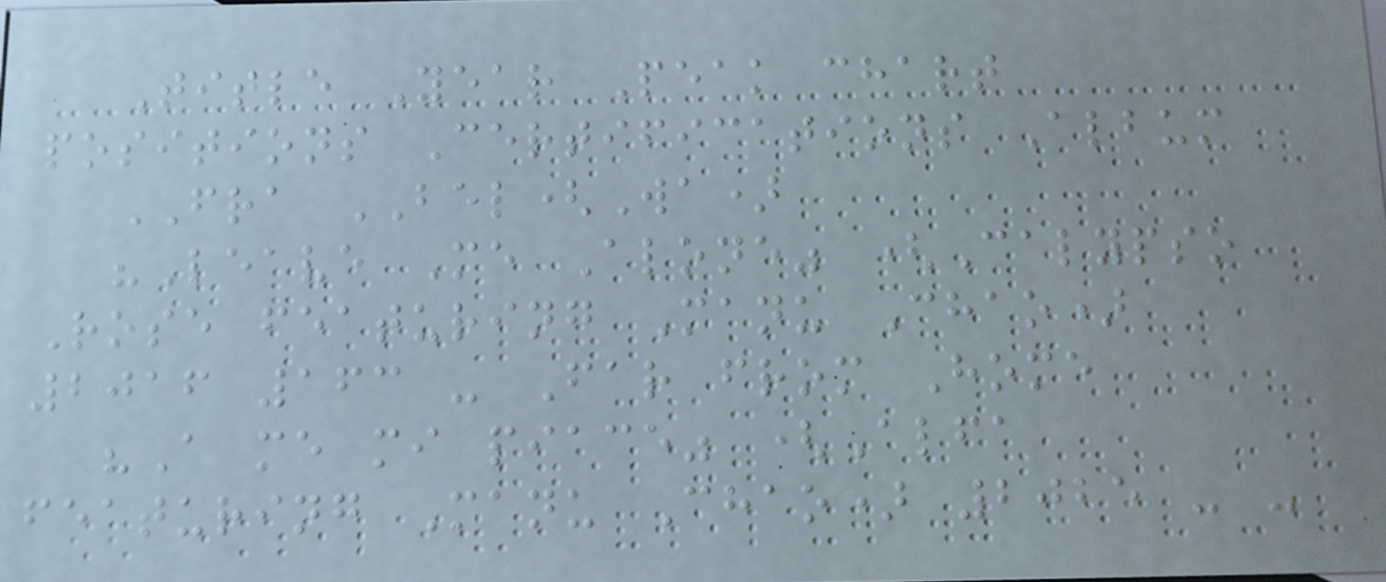Title Year Peak chart
positions Certifications Album
FRA BEL(Wa)
"Leave Me Alone" (Calypso
Rose featuring Manu Chao)
2016 163 - Far from Home
"A me mi piace" (Alfa
featuring Manu Chao) 2025 - -
